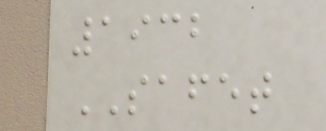1932
SAFET
